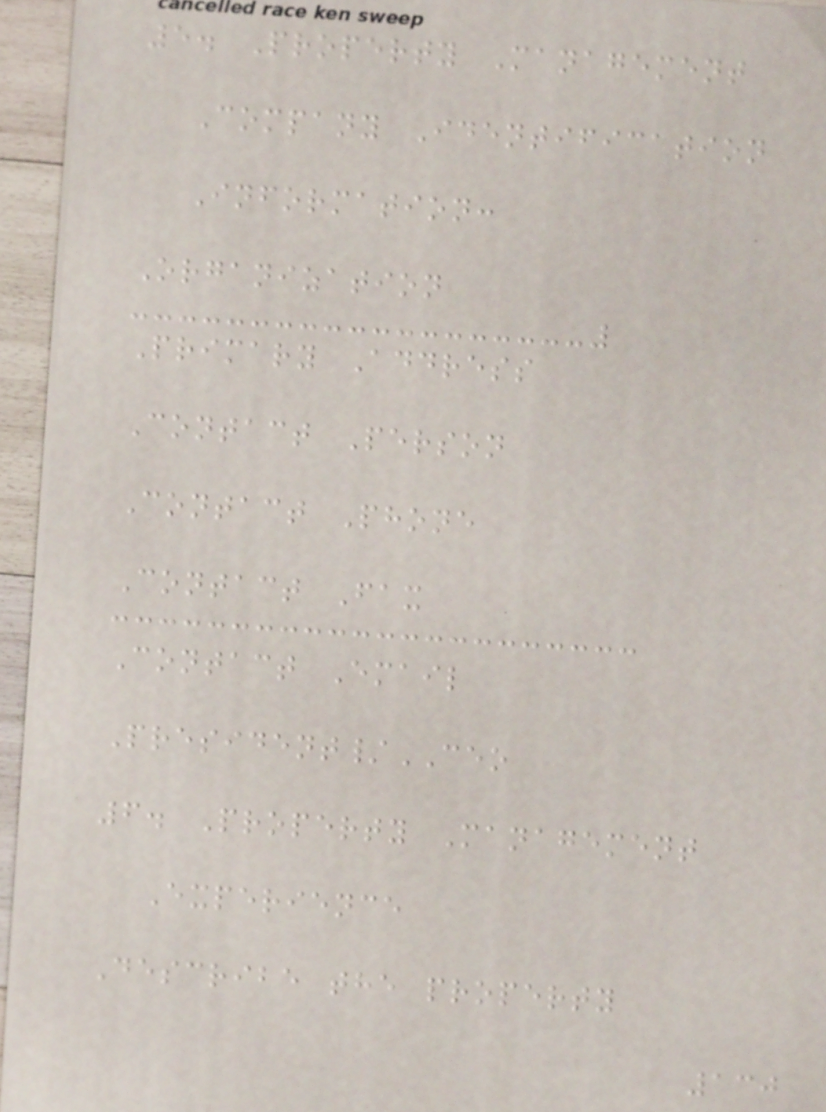5. Property Management
Company Identification
Information:
Organization
Primary Address
Contact Person
Contact Phone
Contact Fax
Contact Email
President/CEO
6. Property Management
Experience
Describe the property
130
